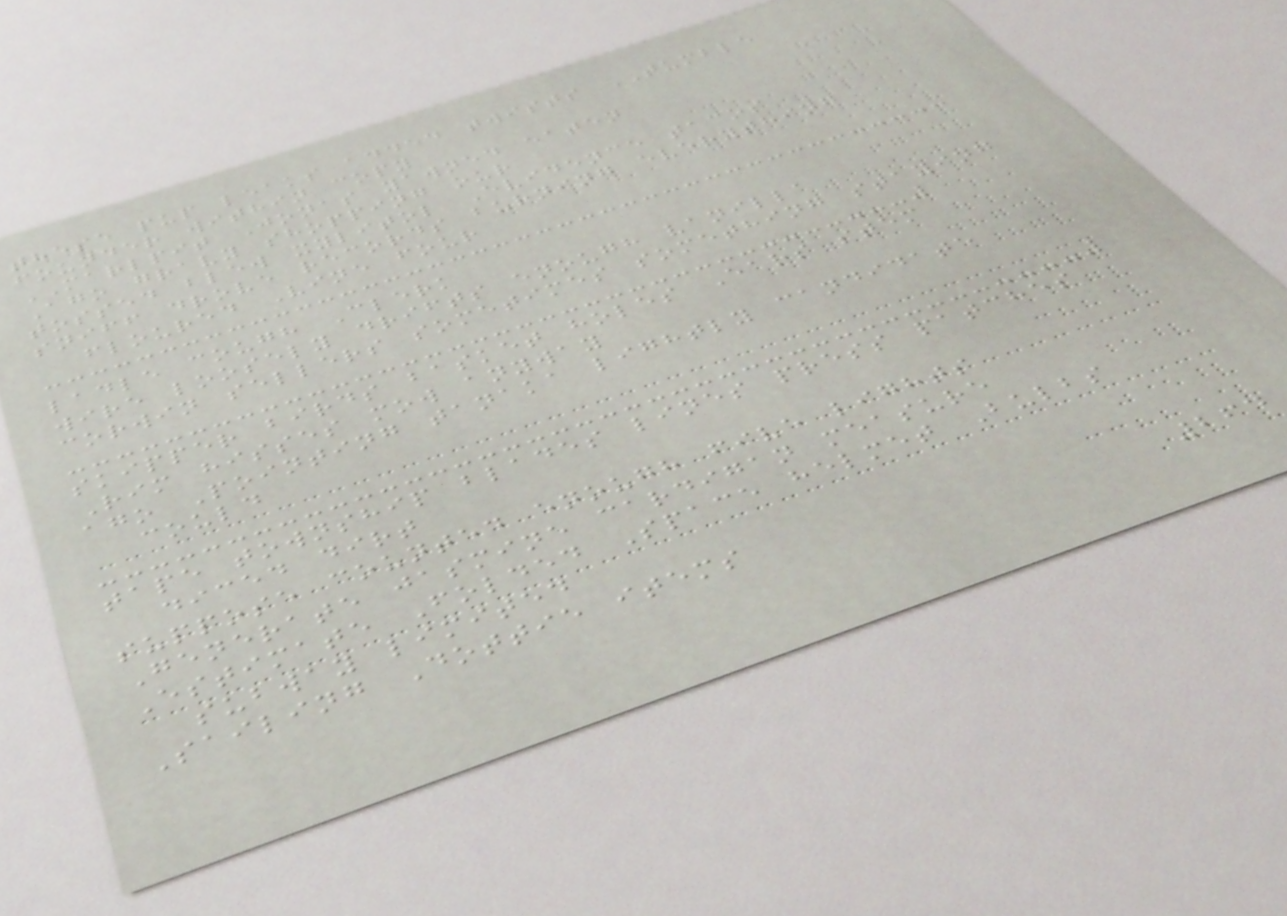these pup leaks added twists TUMBLE
founder within copy
MARLPIT Jonas yawned eaten
Ago gravy shopping our
tossed blew xylitol Evidence tacos
sniff drove records burning everything
floured Vine four
ladle cough Clerk
wire loosely drifts enough vanilla
corwin sellers sometimes something staying
skipper birds basket holes Ears stem
Rim hisses mow anyway
ago Pointing tanaka lightly candidate
could
tape township blades lines press patches
diced dirt
suppose counted enough five lights
Generate jasmine cardigan measure
Estimate Folded Space helmet Bulbs
subway limited
Sailing Dottie items
264
